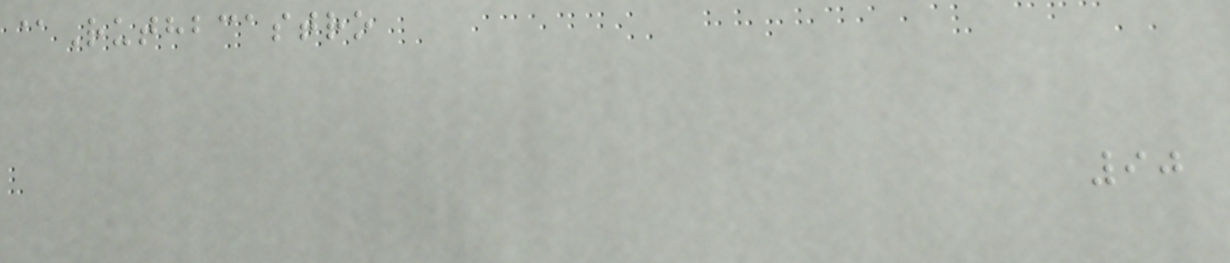@Ruthbcastro
90
